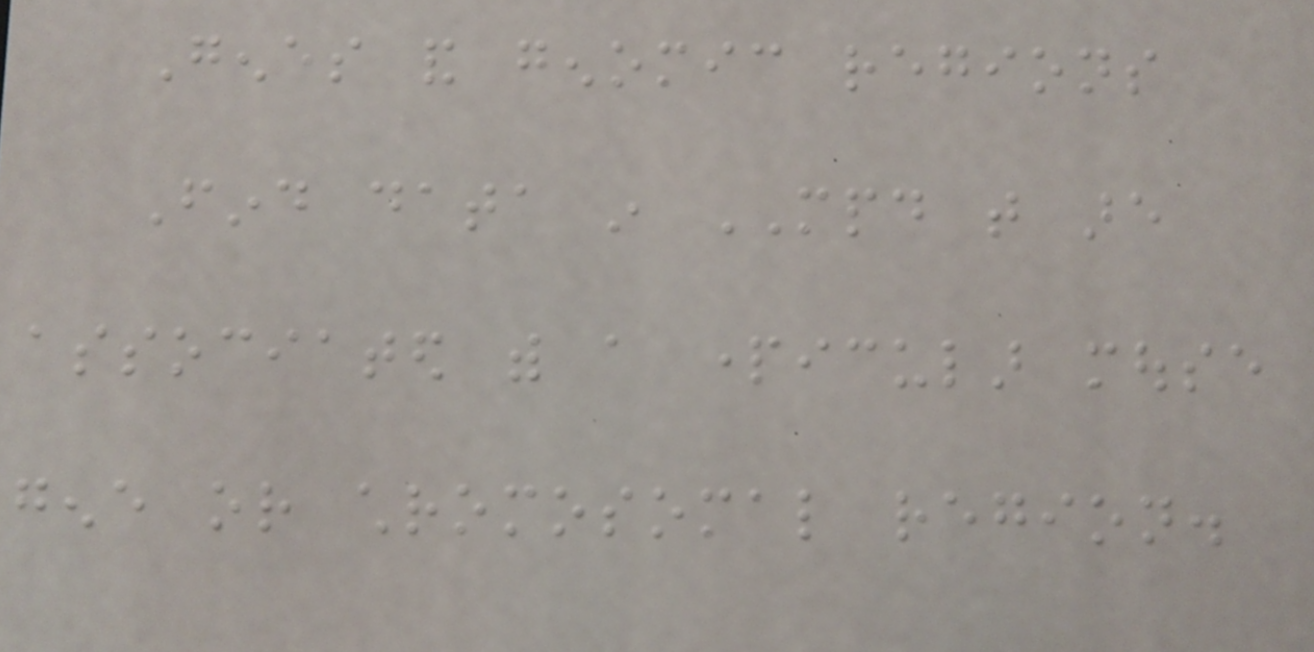Genes and genomic regions
Find data in MPD that are
associated with a particular mouse
gene or chromosomal region.
